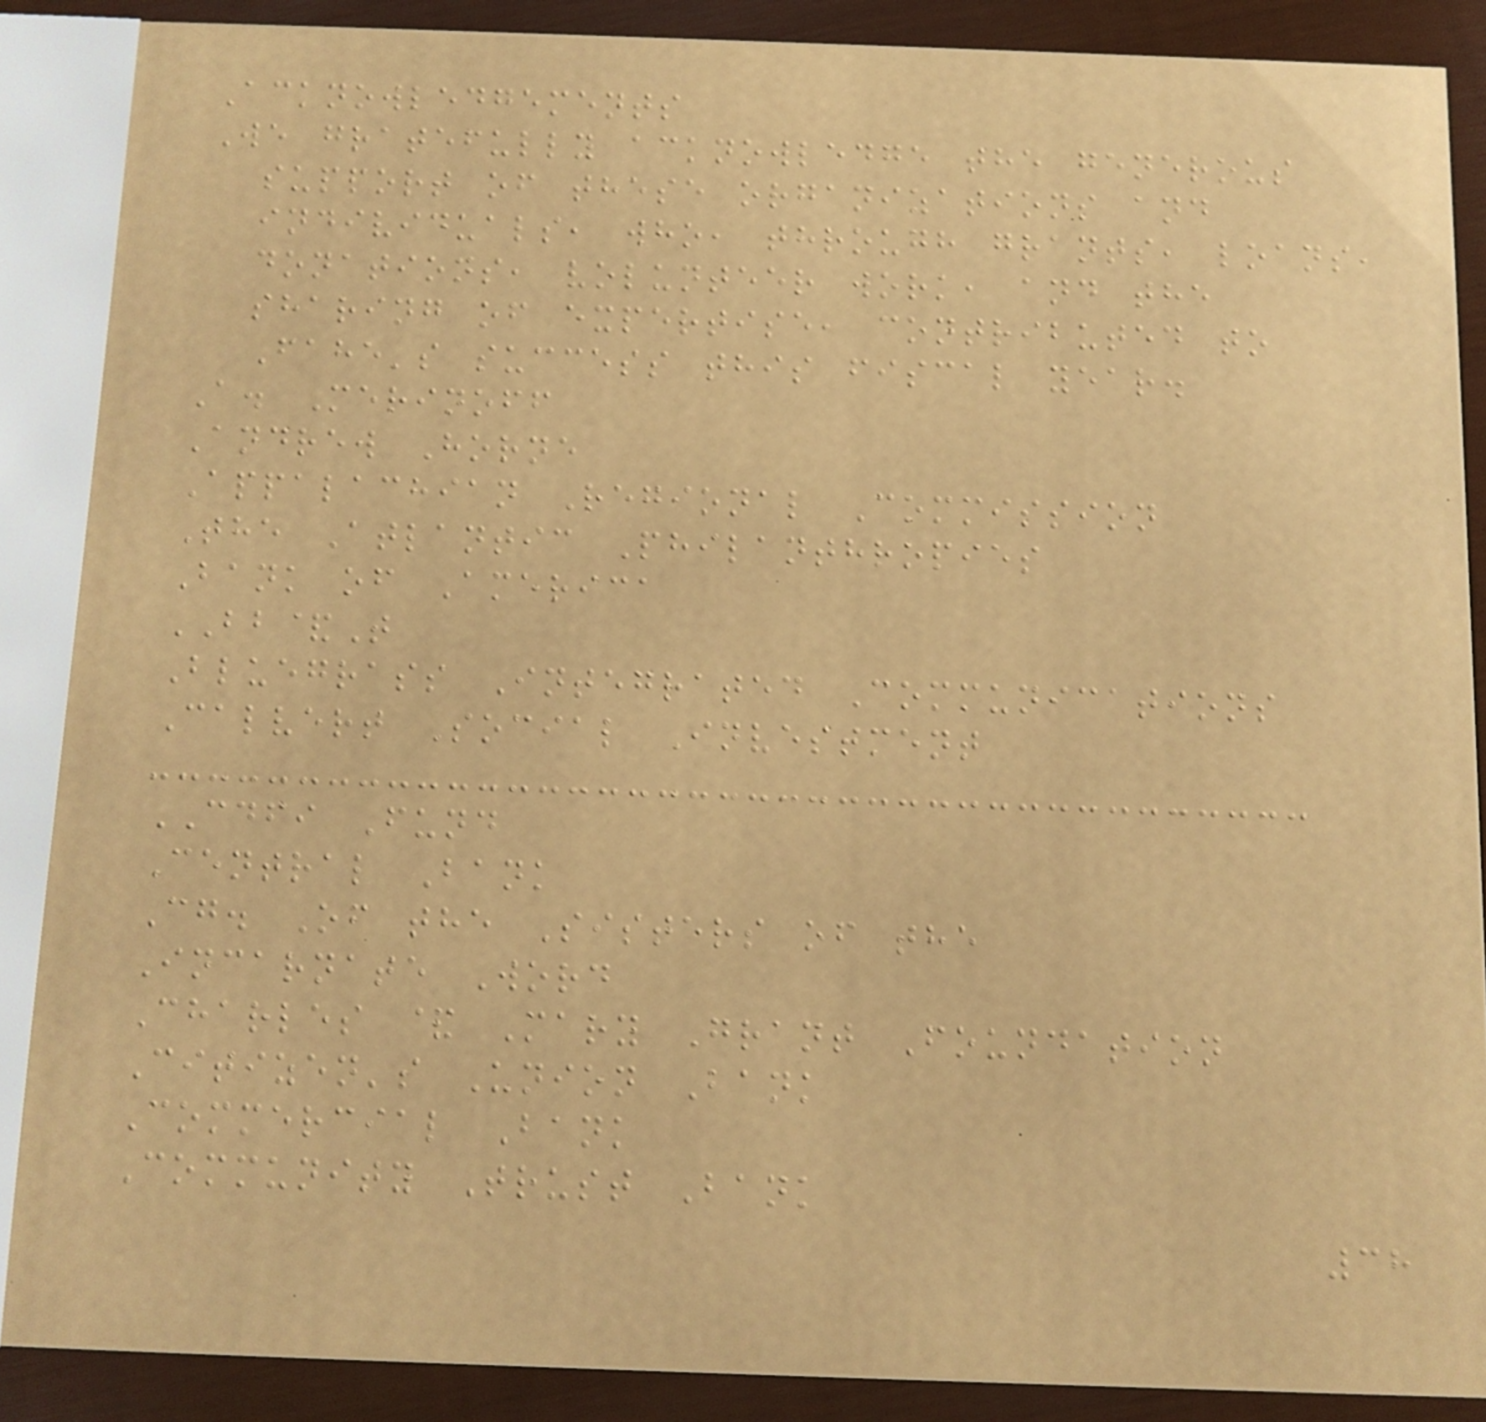Acknowledgements
We gratefully acknowledge the generous
support of these organizations and
individuals, who, through grants, loans,
donations, volunteer work, and the
sharing of expertise, contributed to
Fahe's success this fiscal year.
A. Merinoff
Andrew Horne
Appalachian Regional Commission
The Atlantic Philanthropies
Bank of America
BB&T
Bluegrass Integrated Communications
Calvert Social Investment
CDFI Fund
Central Bank
Cg. Of the Sisters of the
Incarnate Word
Charles & Mary Grant Foundation
Citizen's Union Bank
Commercial Bank
Community Trust Bank
38
